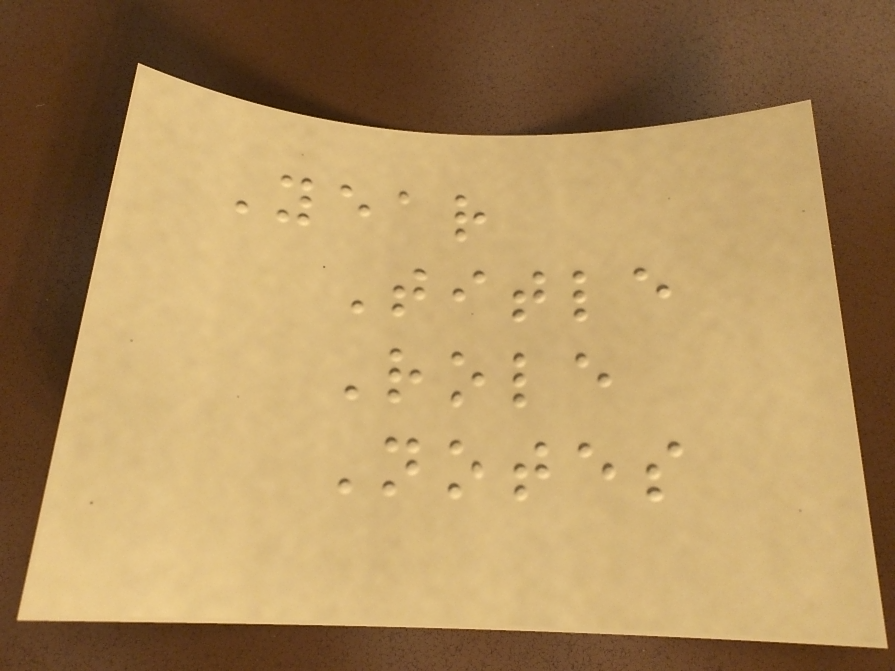Year
Title
Role
Notes
